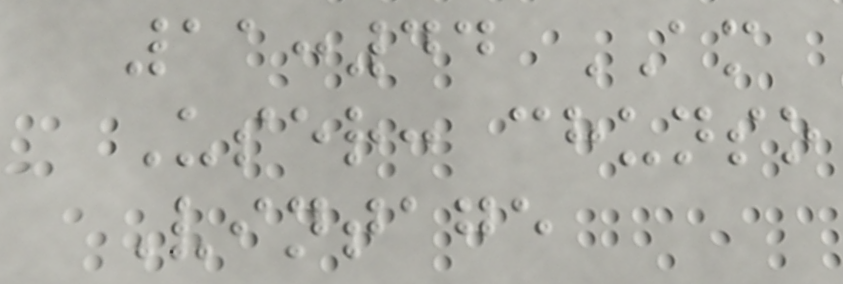11:44 AM
User: chunso
Vintage
